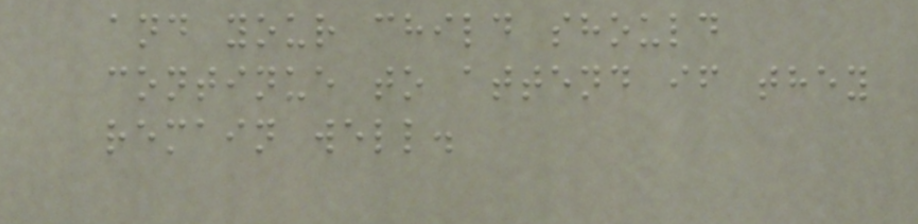and your child should
continue to attend if they
remain well.
